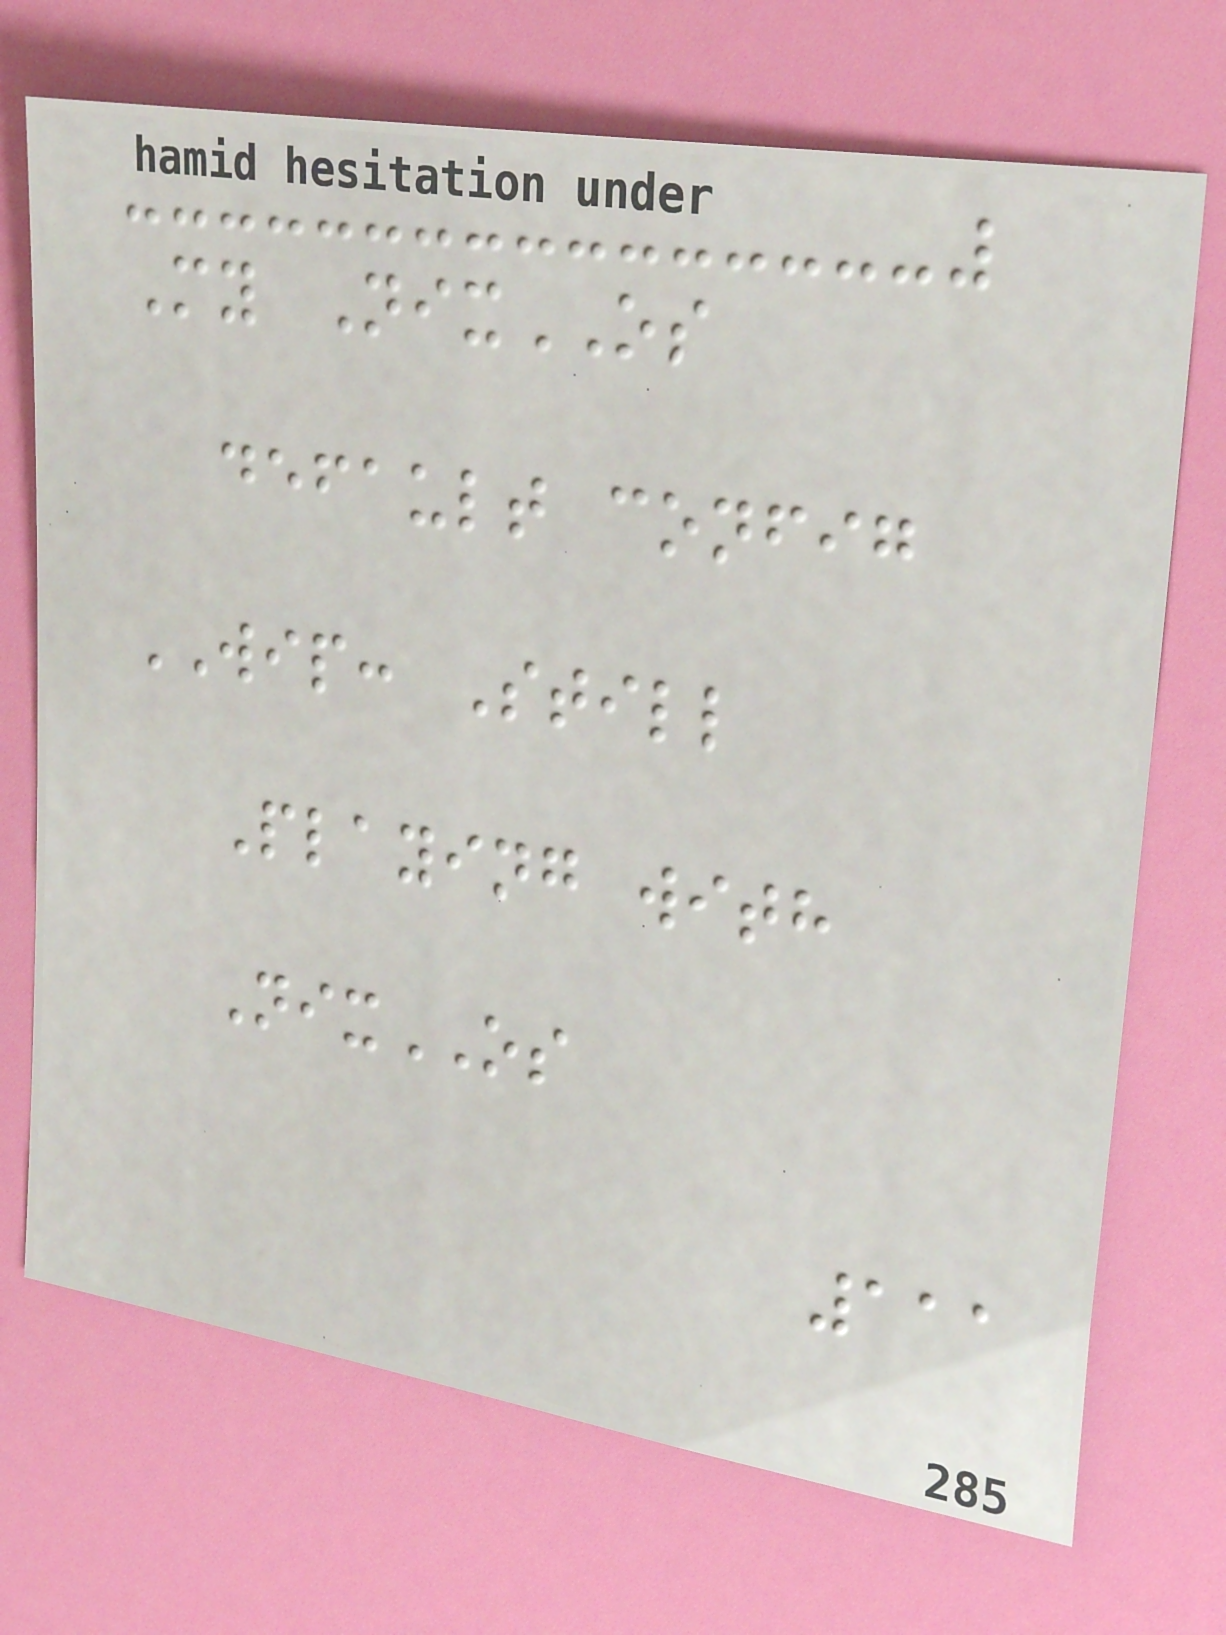My NixOS
default config
WIP: Still
Playing with
NixOS
111
